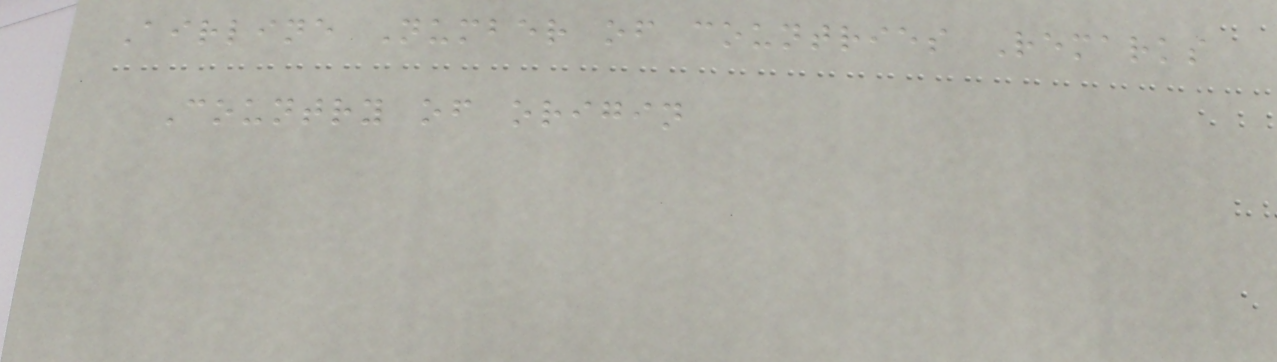Airline Number of countries Remarks
Country of origin
